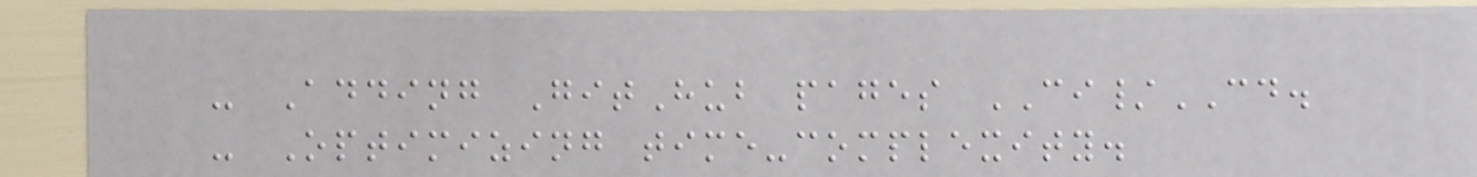- Adding GitHub pages CI/CD.
- Optimizing time-complexity.
